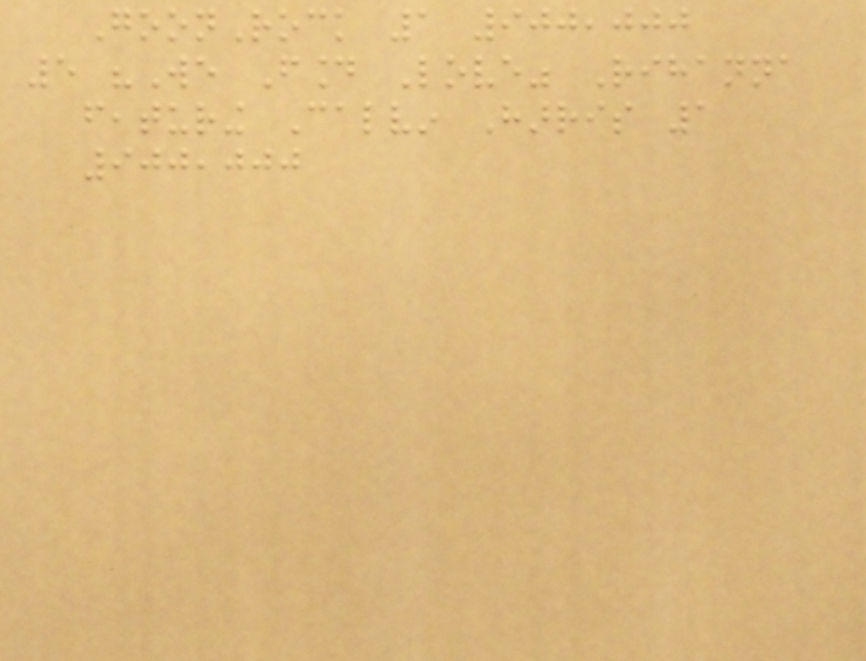GoonRock 1 900,000
5 "We Found Love" Rihanna
featuring Calvin Harris 1
900,000
